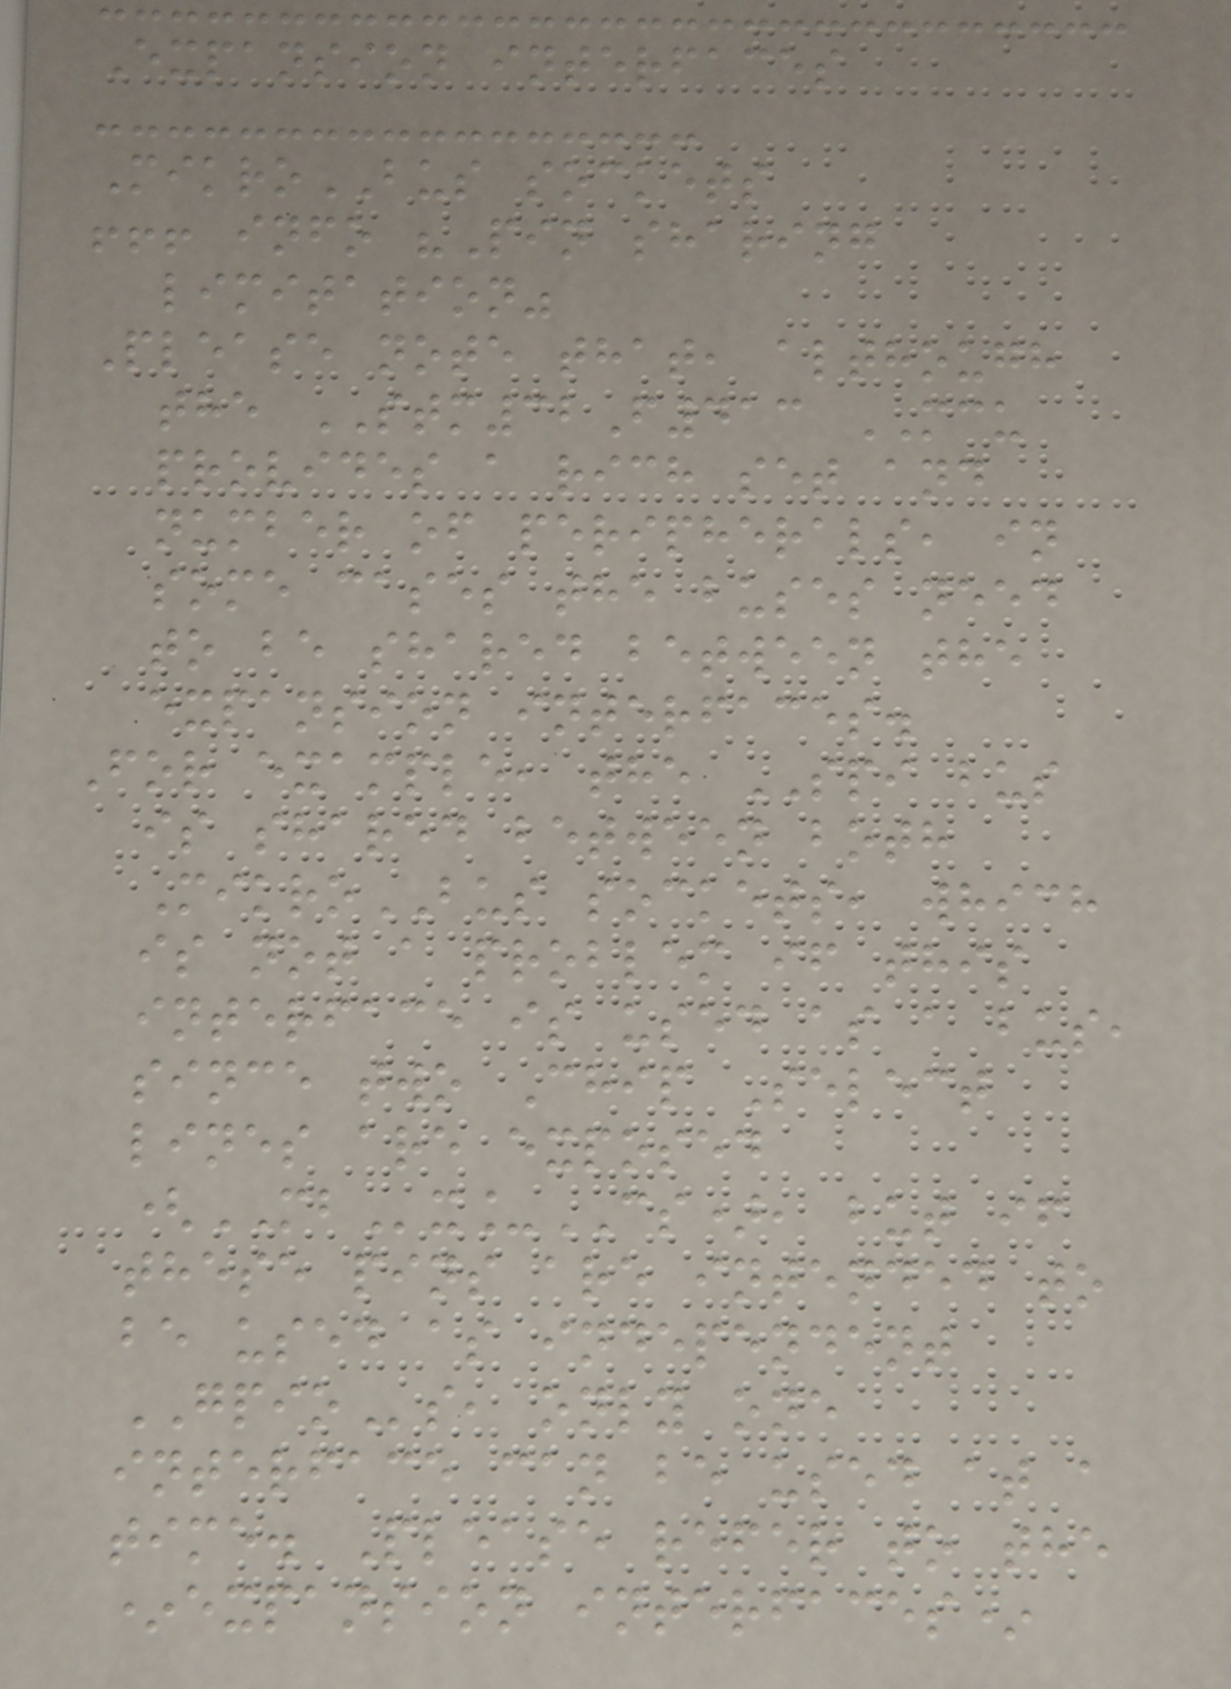Expansion interfaces
MikroBUS sockets
!!! info "Pin sharing
limitation"
Please note that, although
the STM32F413 MCU
provides a rich set and
number of peripherals, in
some cases the buses need
to be shared between the
expansion interfaces.
For example, the SPI bus
is shared between both
MikroBUS sockets, which
is not a problem if this
interface is used as a bus,
since two Chip Select
lines are exposed
(MBx_CS), but if
these pins are intended to
be used as independent
GPIOs, only one
interface can be used at a
time. Please refer to the
*expansion interfaces*
